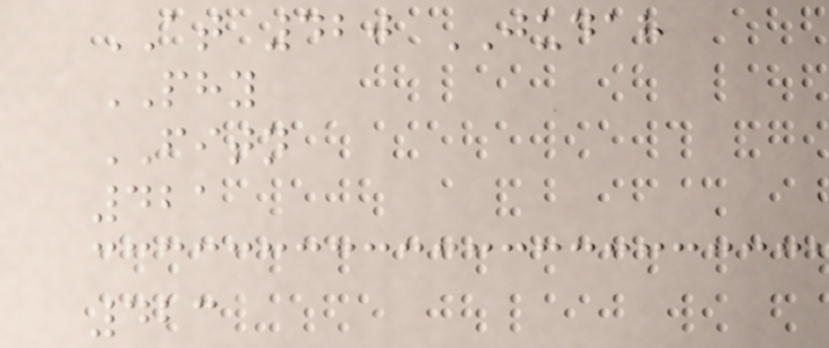AT 420 JUDAH
PHY
FITN
421
423
